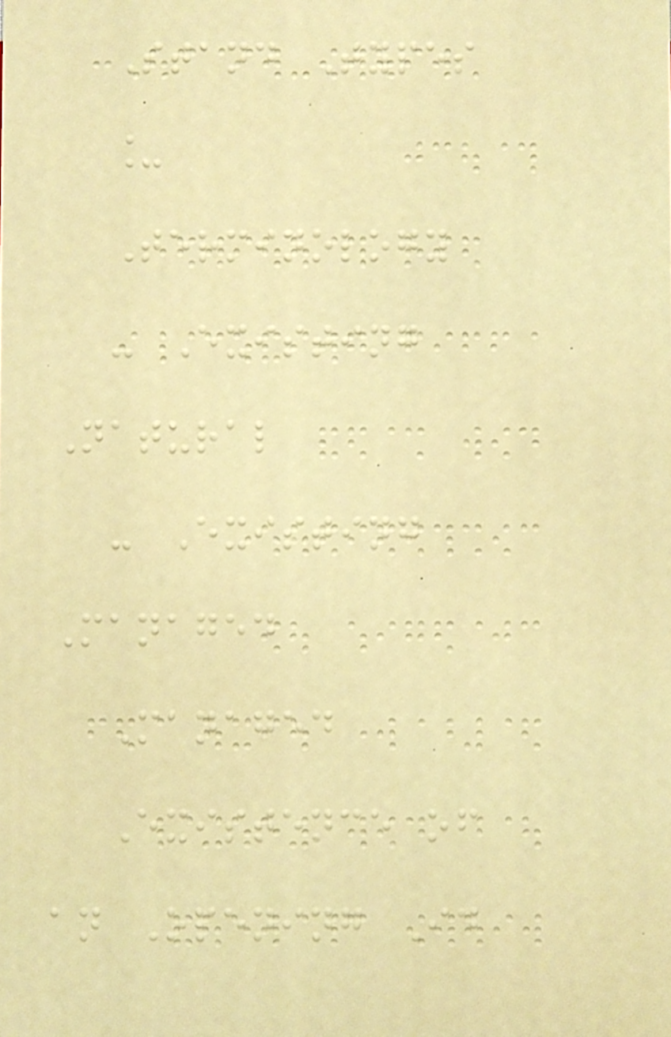Stand Types
_
Terminology
- Existing
Natural
- Existing
Managed
Managed
Existence of
an Opening Id
